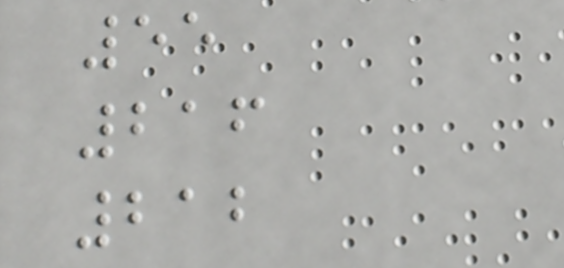55
216
212
